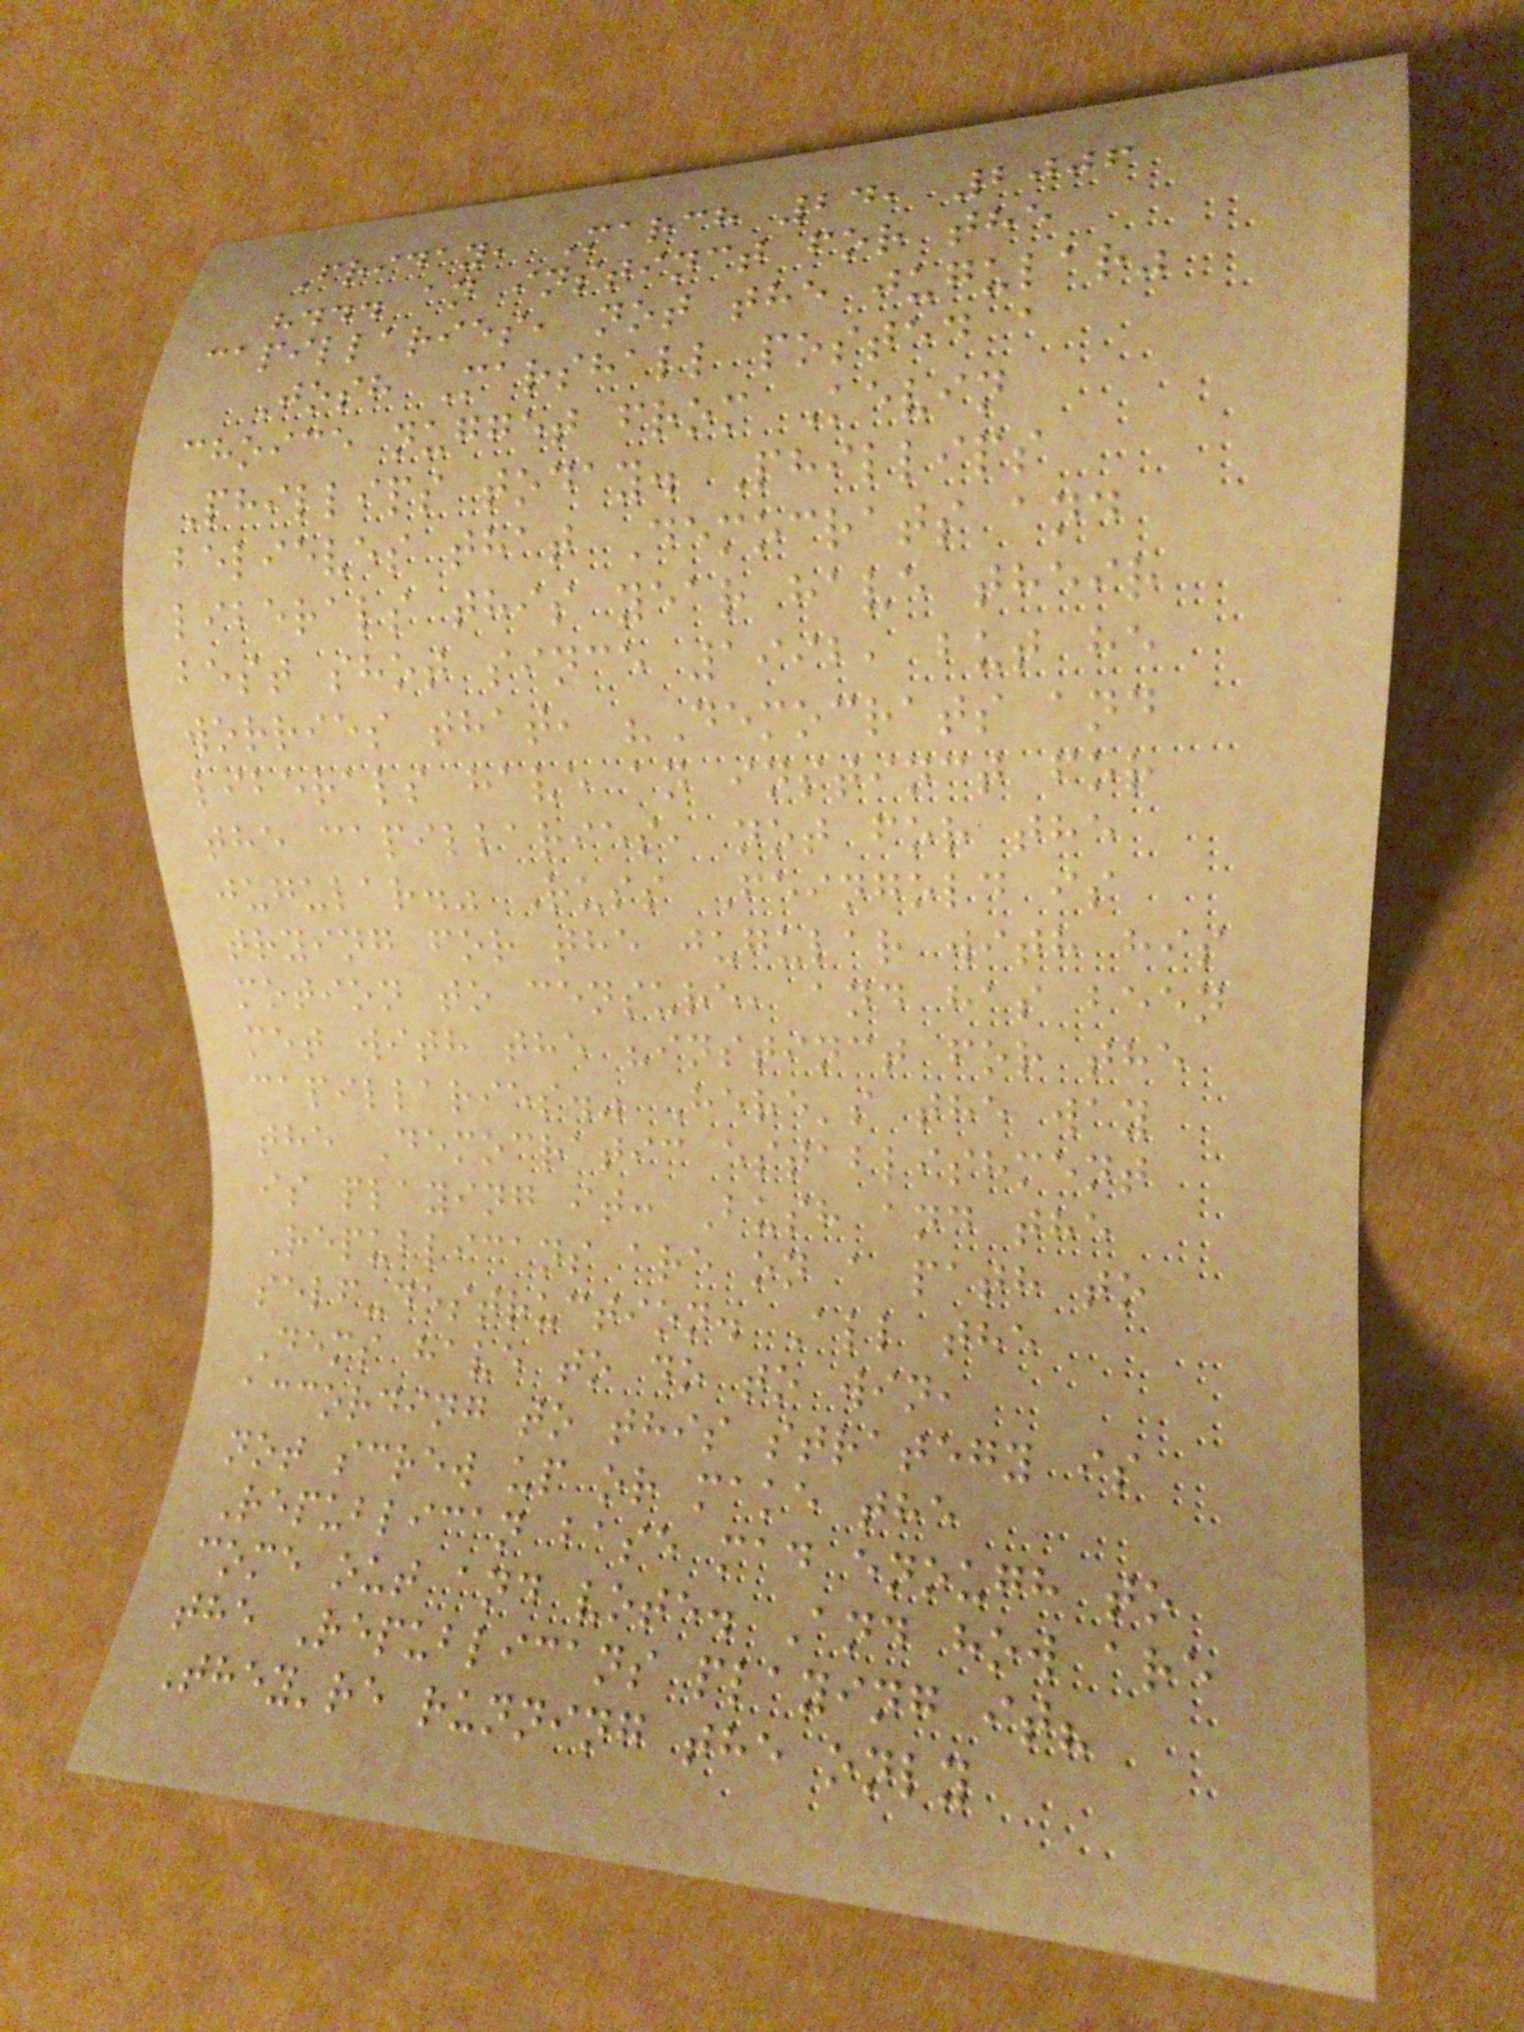Friday, March 24, 2006
"... an instinct for the
capillaries, not the jugular"
Josh Marshall posted a
choice nugget from Kevin
Phillips today. Phillips
believes that Democrats and
liberals this year have their
best shot since 1992, but he
worries that, "Democrats and
liberals have an instinct for
the capillaries, not for the
jugular." Russ Feingold is
trying for the jugular with his
motion to censure, and has been
met with the "instinct for the
capillaries." Here's the way
the Democratic establishment
is playing it: Bush and the
Republicans are on a path to
self-destruction. All the
Dems have to do to win,
according to this strategy is
not screw up or make the
Republican base mad enough to
come out and vote. And how are
the Republicans playing it?
They're running the only
